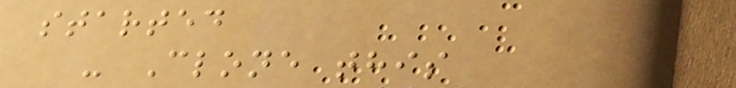started
- Clone this
